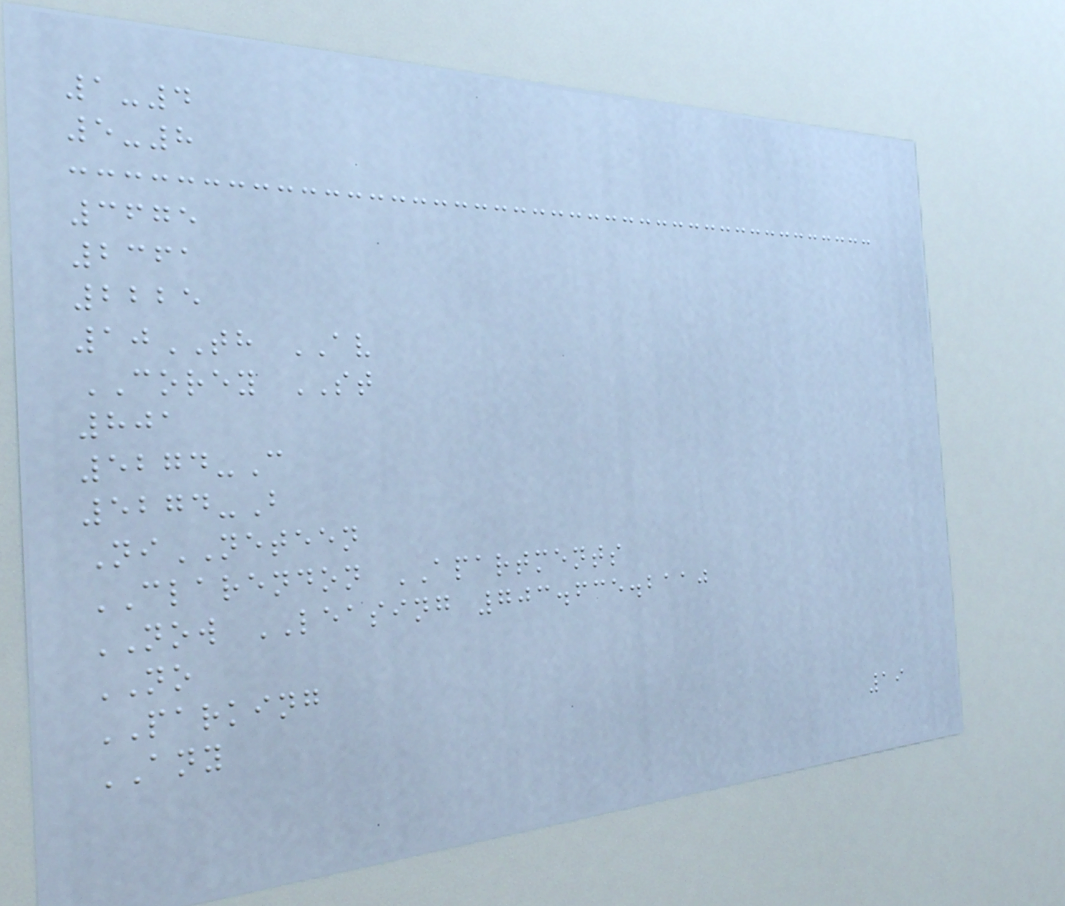1-4
5-8
3675
2361
2225
10TH AV
COREY ST
801
5274-C
5274-B
NiNETEEN
CLARENDON APARTMENTS
NOW LEASING 703.635.2110
NO
PARKING
ANY
19
